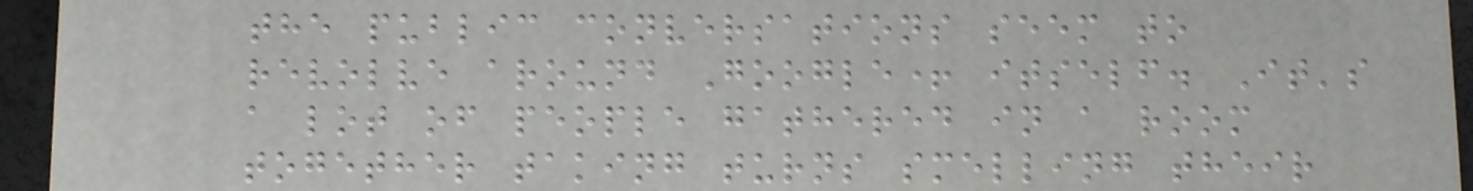the public conversations seem to
revolve around Google+ itself. It's
a lot of people gathered in a room
together taking turns smelling their
